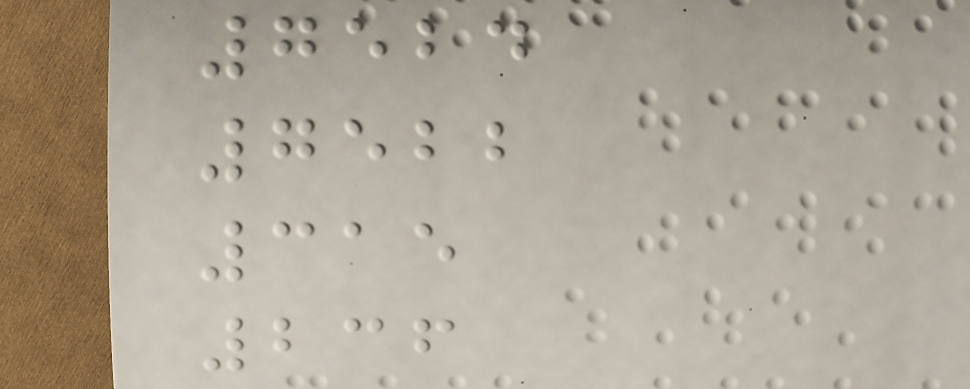7524
7522
315
236
